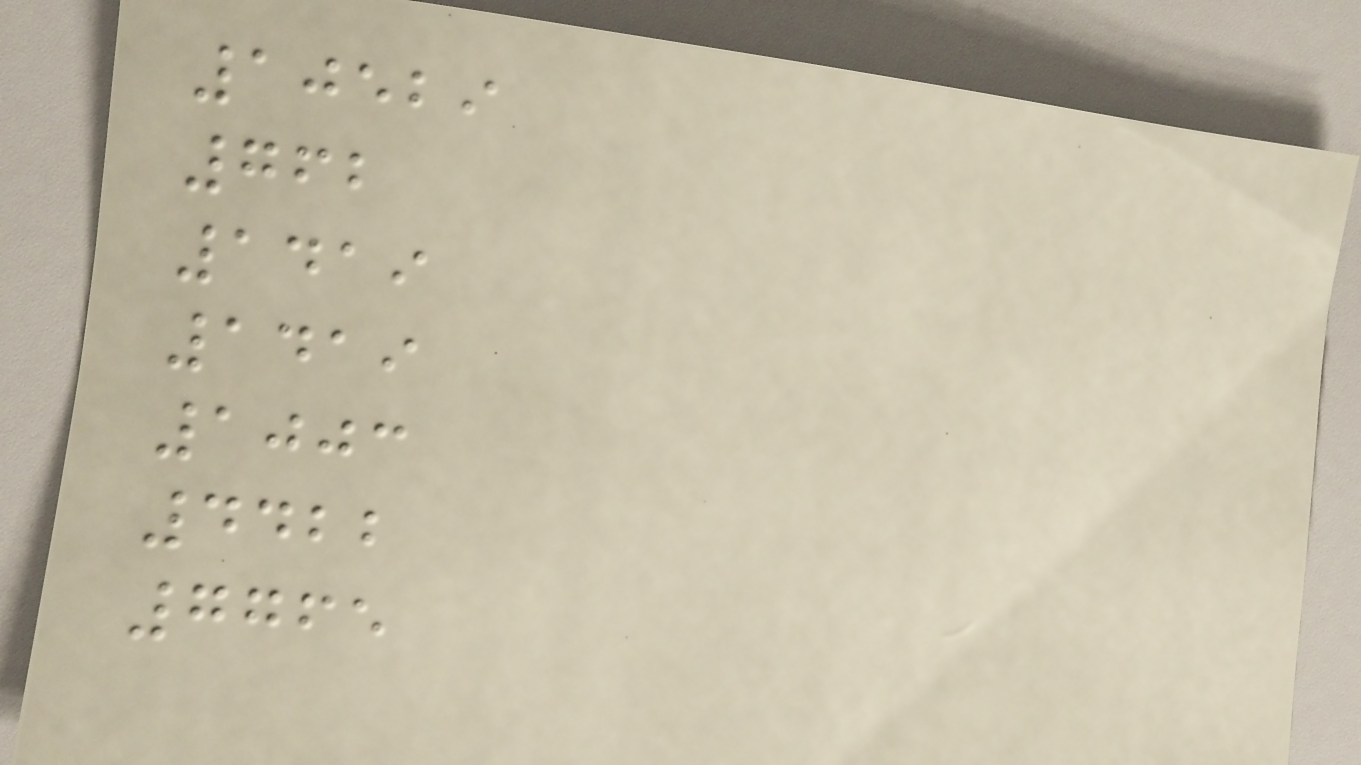10529
762
1419
1419
1003
4422
7765
